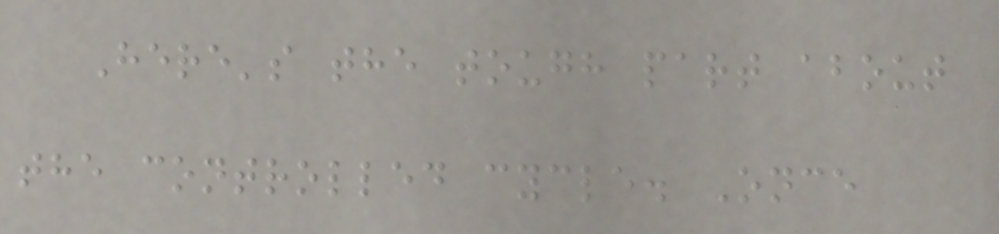Here's the tough part about
the controlled cycle. Once
